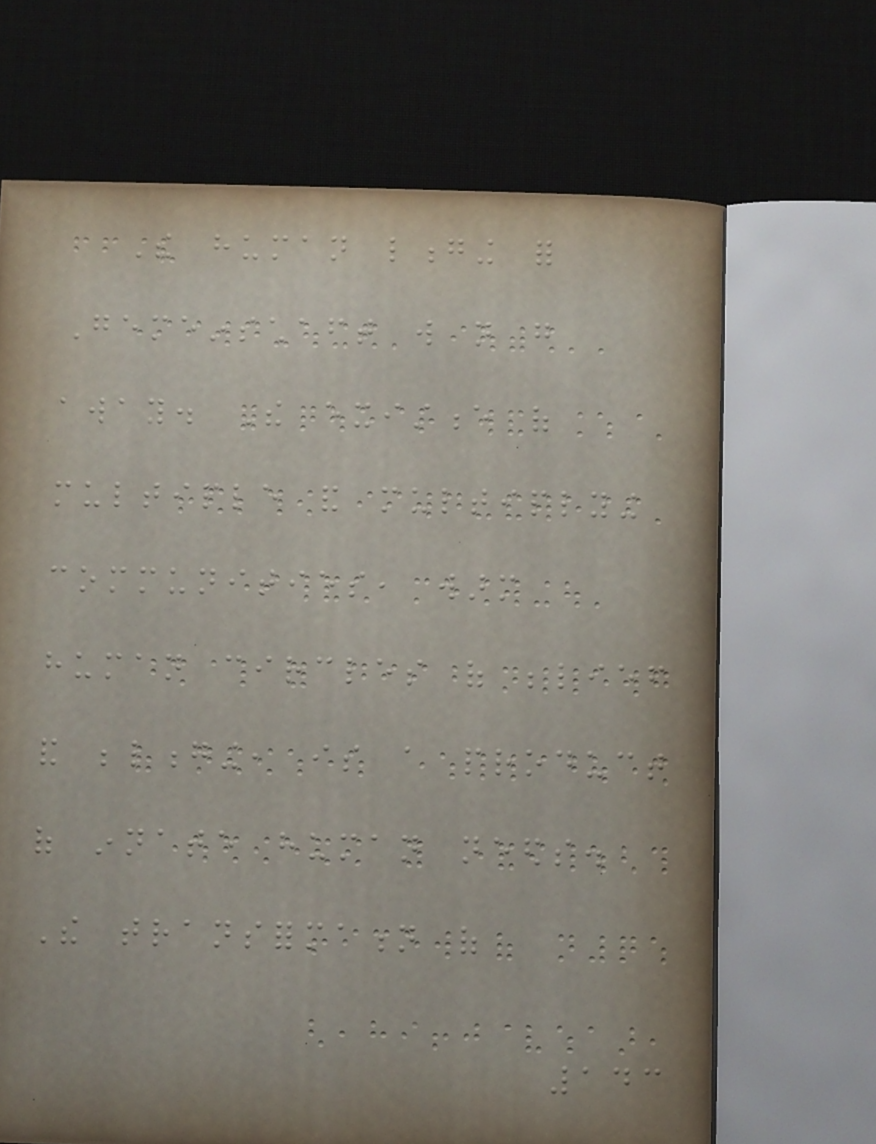The human longing for
Gemeinschaft will not go
away. The existence of
multiple and multiplying
communities, warm
human circles of belief
and belonging, is a product
of innate human needs.
The transformation of
143
